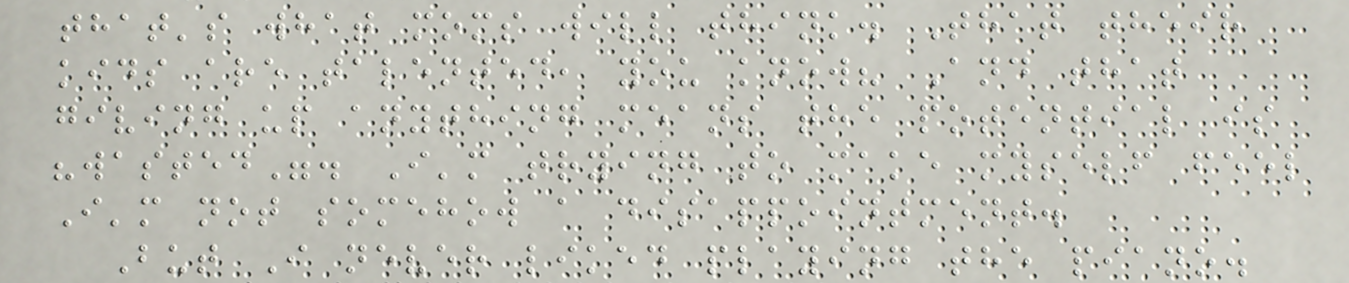that's what moms will think. That their
kids are talented, you know? And that
giving up anything means the potential is
"wasted". I'm trying to make myself feel
I'm not somehow a disappointment.
But I never liked playing the piano.
